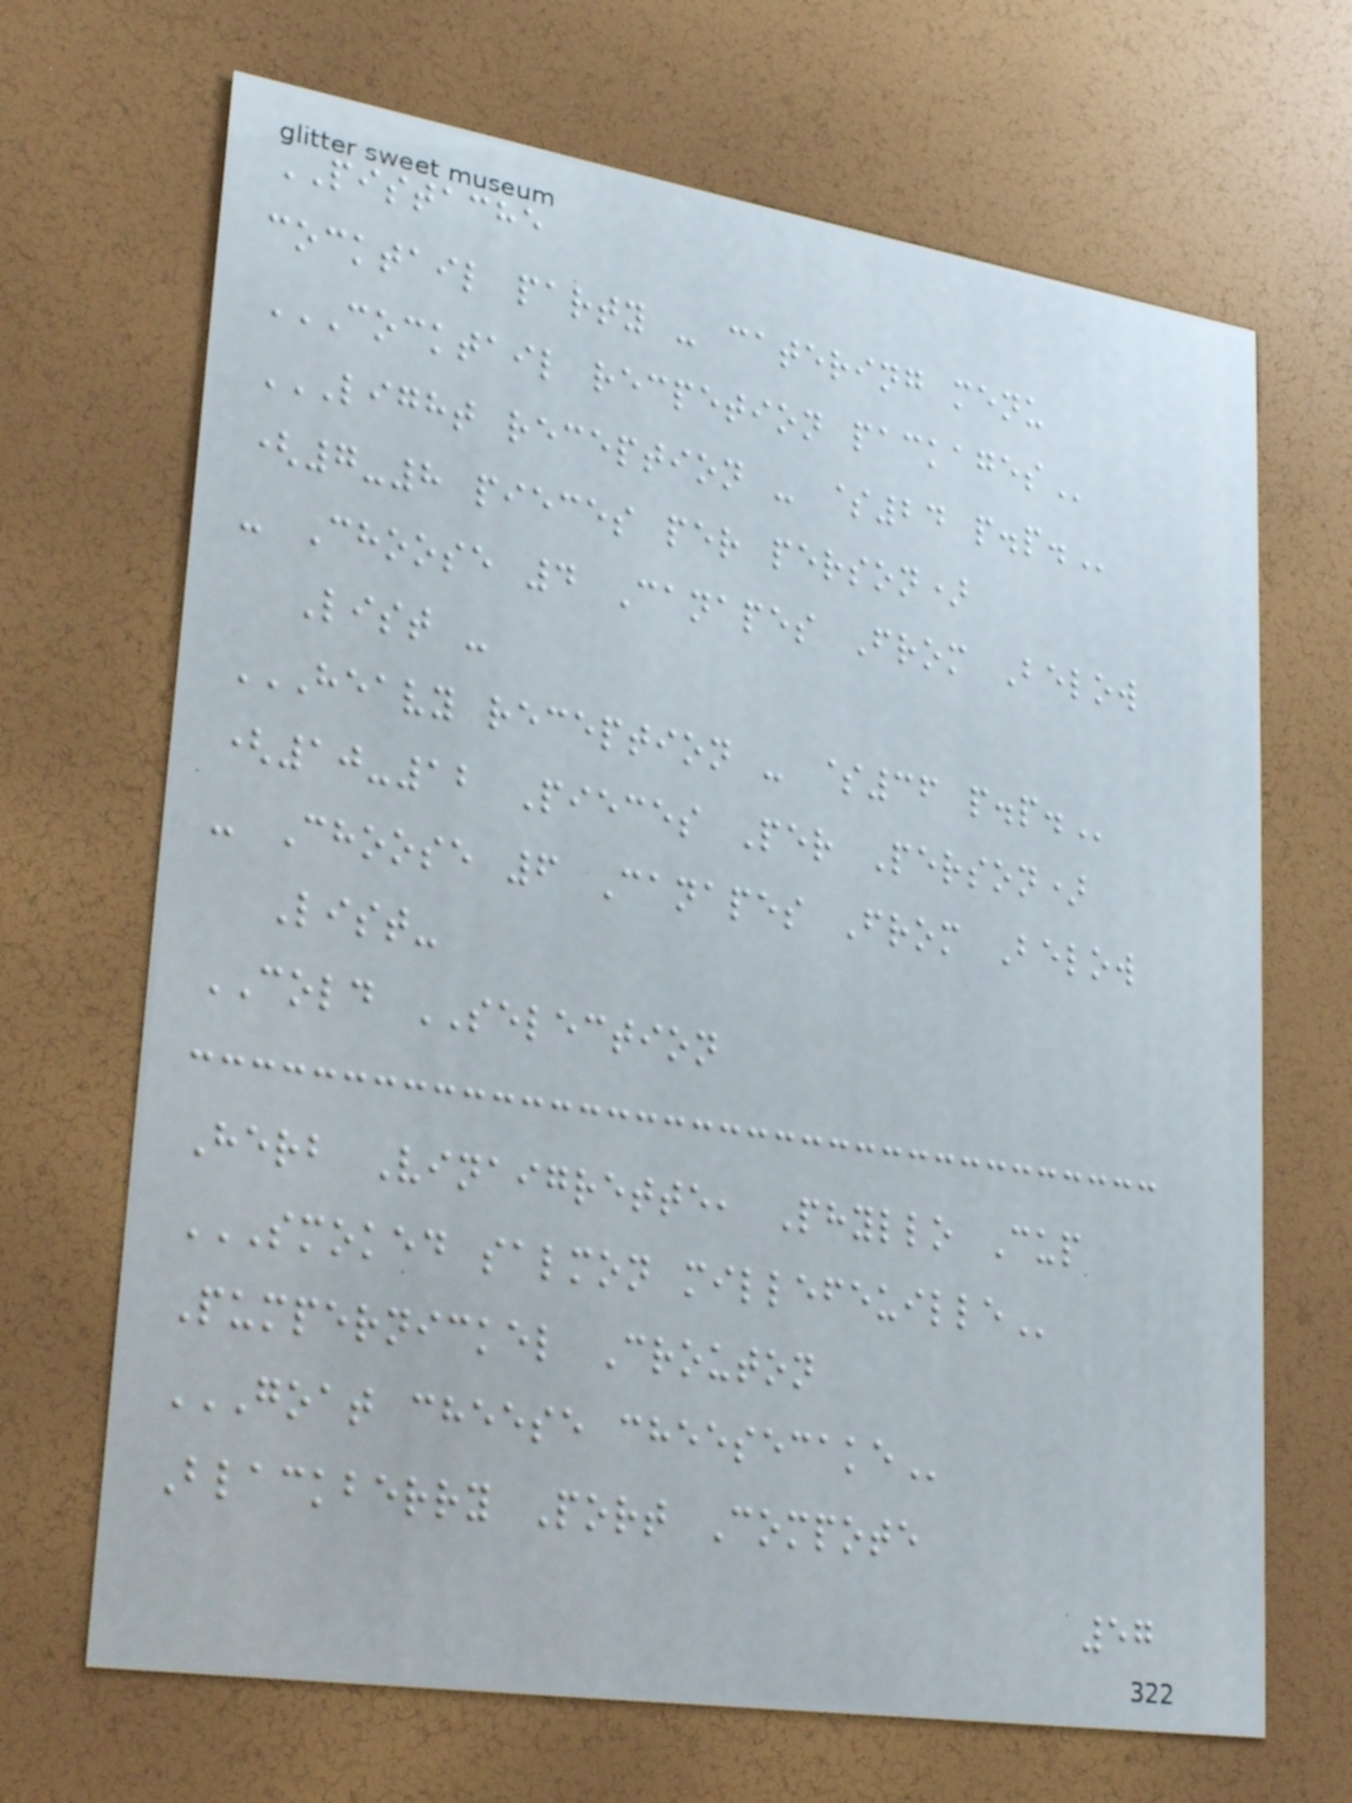PISTACHE
cocktail party - catering menu
COCKTAIL RECPETION PACKAGES
LIGHT RECEPTION - $24 P.P.
(7-8 pieces per person)
- Choose 4 Canapes From Below
List -
HEAVY RECEPTION - $36 P.P.
(10-12 Pieces Per Person)
- Choose 6 Canapes From Below
List-
COLD SELECTION
Herb Vinaigrette, Phyllo Cup
SMOKED SALMON MILLEFEUILLE
Pumpernickel Crouton
GOAT CHEESE CHEESECAKE
Blackberry Port Compote
57
